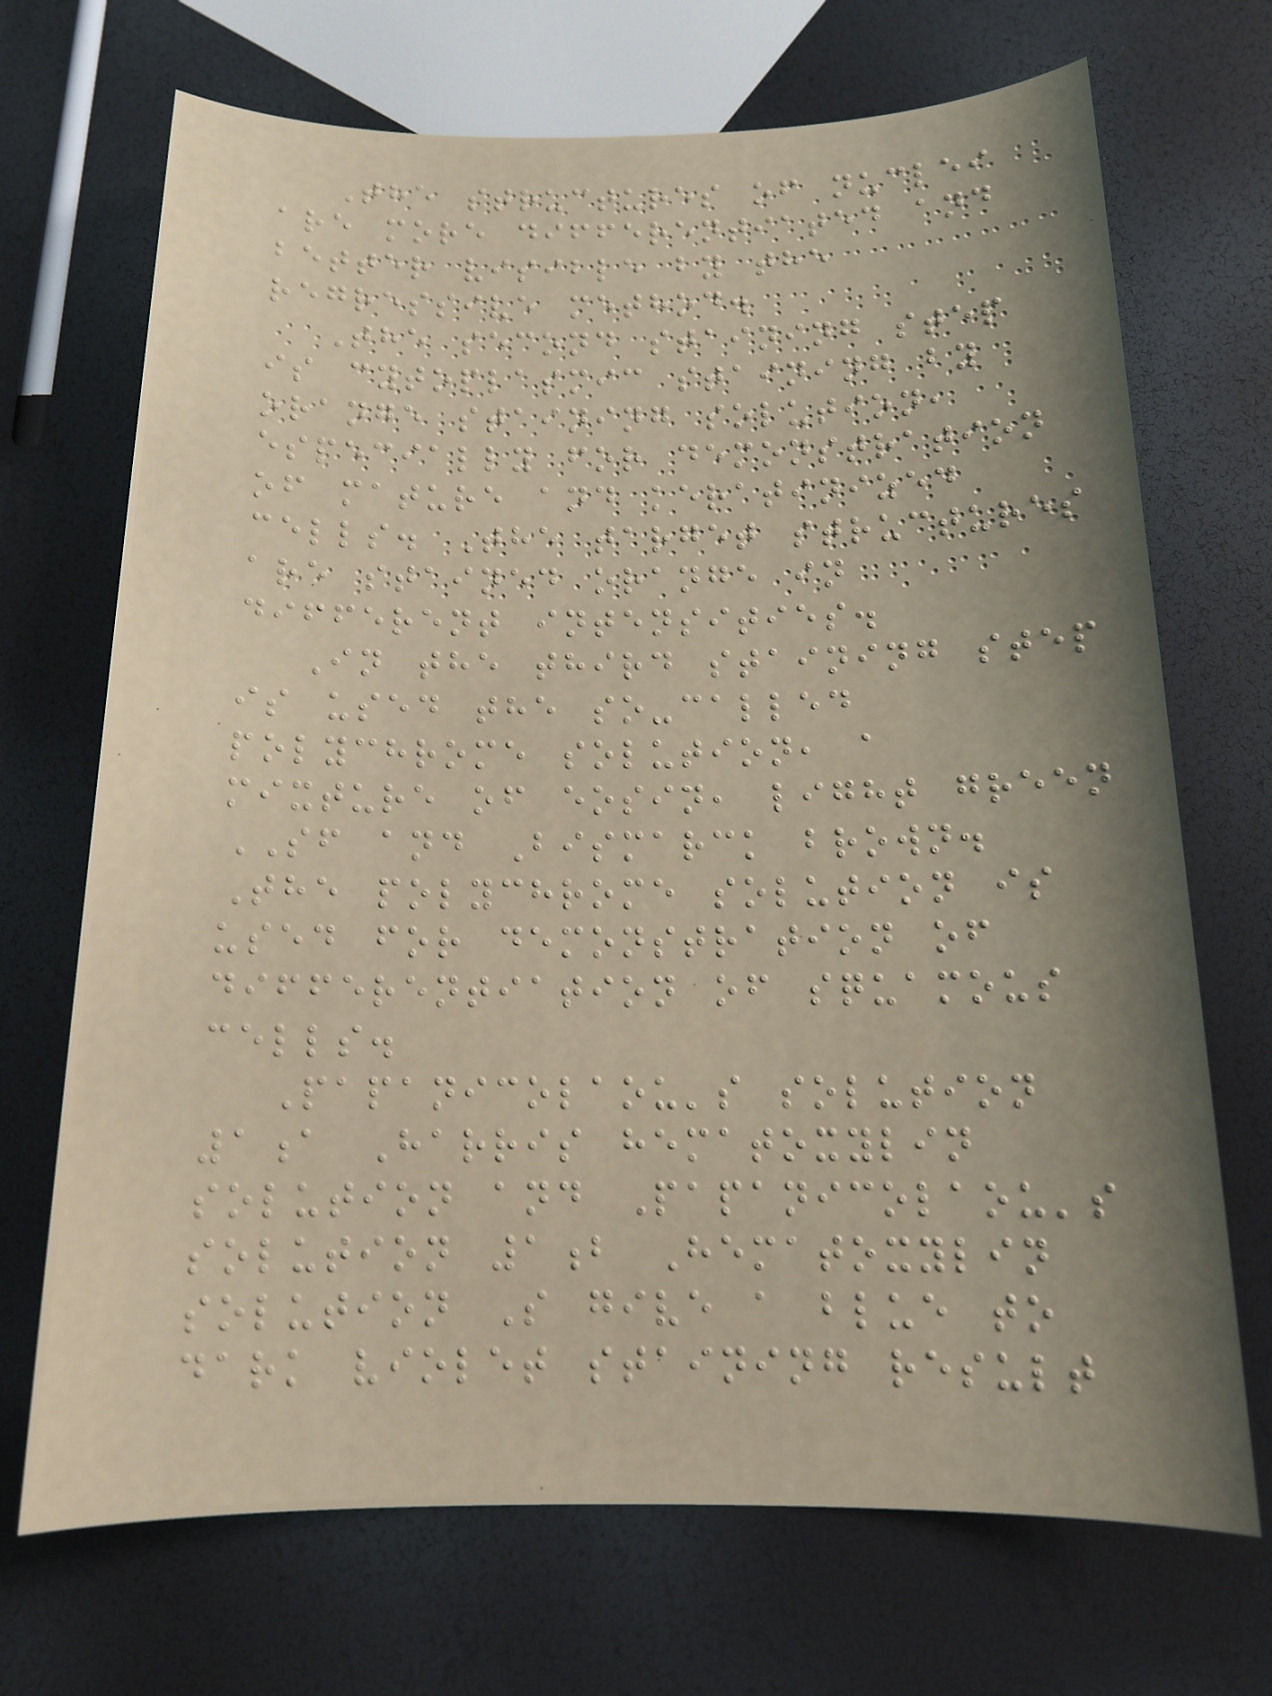The structures of nuclei
are more differentiated and
better visible by the
regressive method.
The second staining step
is cytoplasmic staining by
orange staining solution,
especially for demonstration
of mature and keratinized
cells. The target structures
are stained orange in
different intensities.
In the third staining step
is used the so-called
polychrome solution, a
mixture of eosin, light green
SF and Bismarck brown.
The polychrome solution is
used for demonstration of
differentiation of squamous
cells.
Papanicolaou's solution
1a Harris hematoxylin
solution and Papanicolaou's
solution 1b Hematoxylin
solution S give a blue to
dark violet staining result
